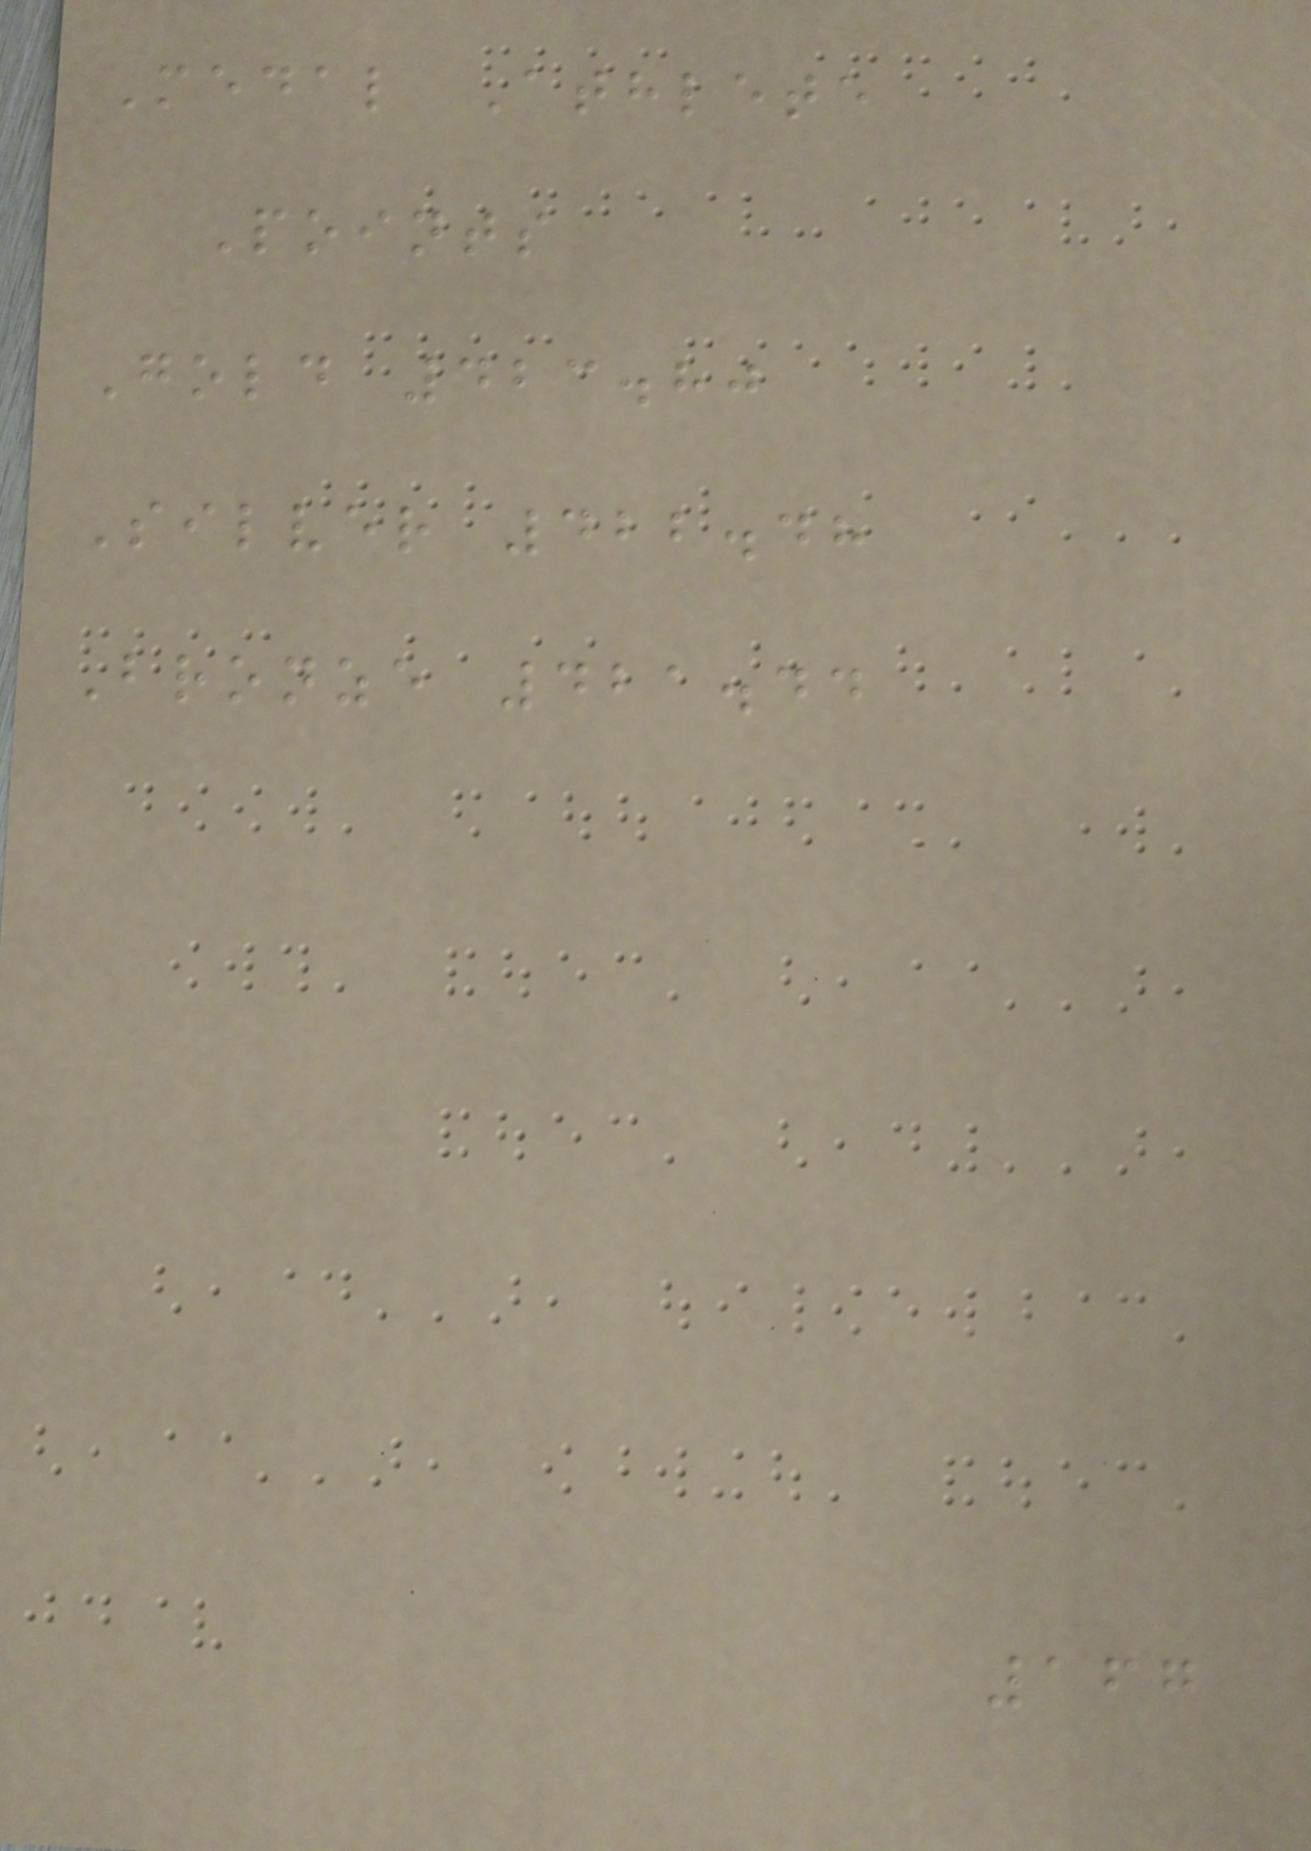Medal Athlete
Points
Gold 423.80
Silver 422.48
Bronze 421.44
167
